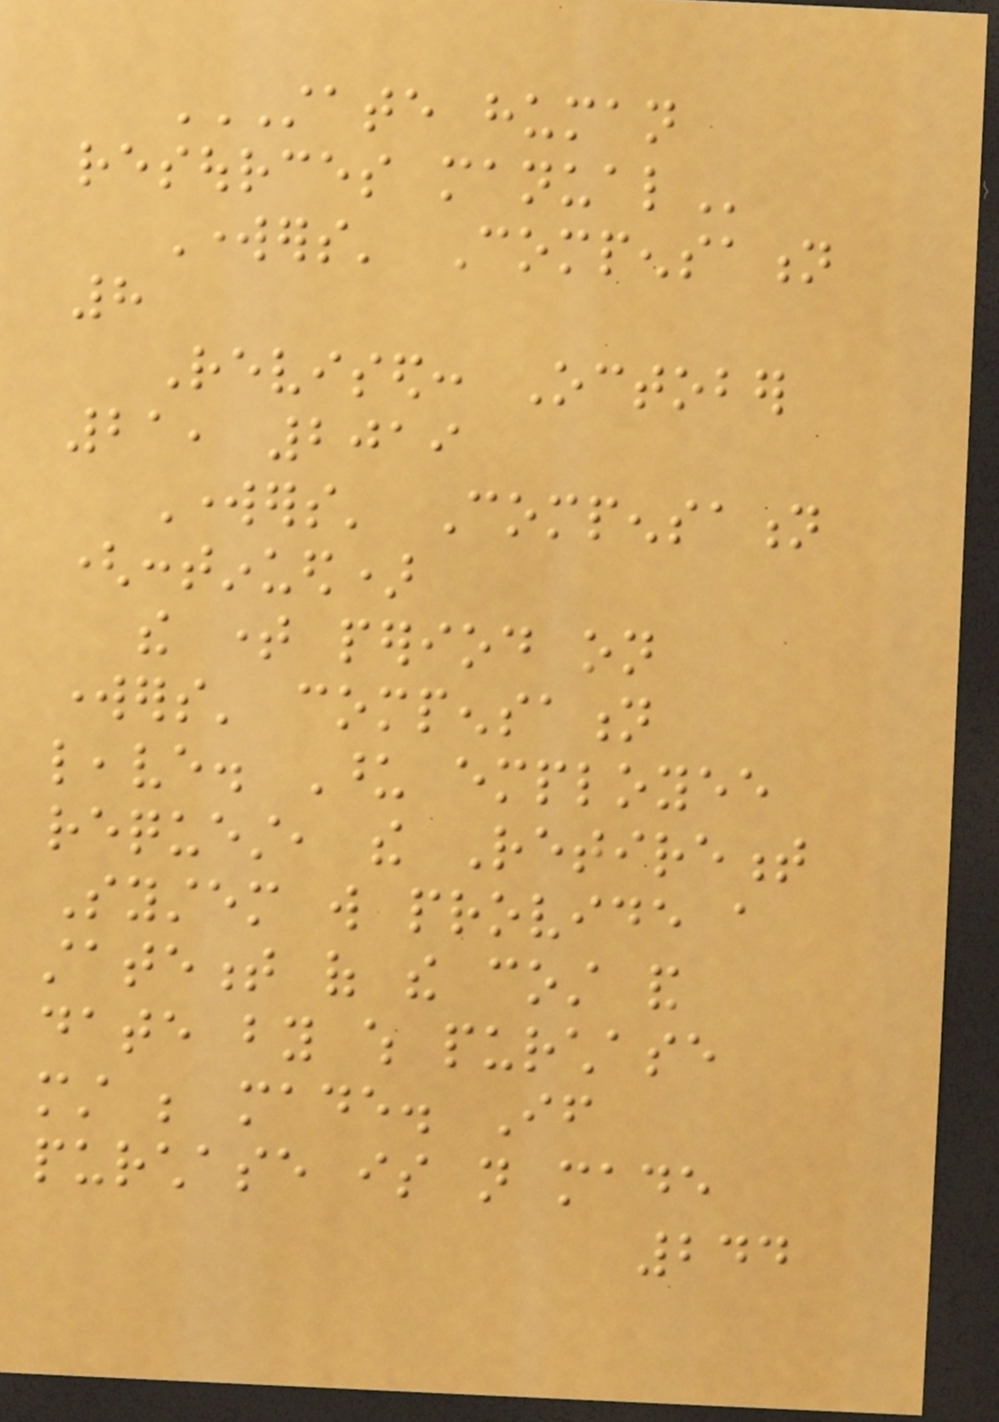STATE HUMAN
RESOURCES MANUAL
Workers' Compensation
8
Revised: October
21, 2019
Workers' Compensation
(continued)
the time period on
workers' compensation
leave. Upon employee
request, the Retirement
System will provide a
statement of the cost and
date by which purchase
must be made. If
purchase is not made
244
